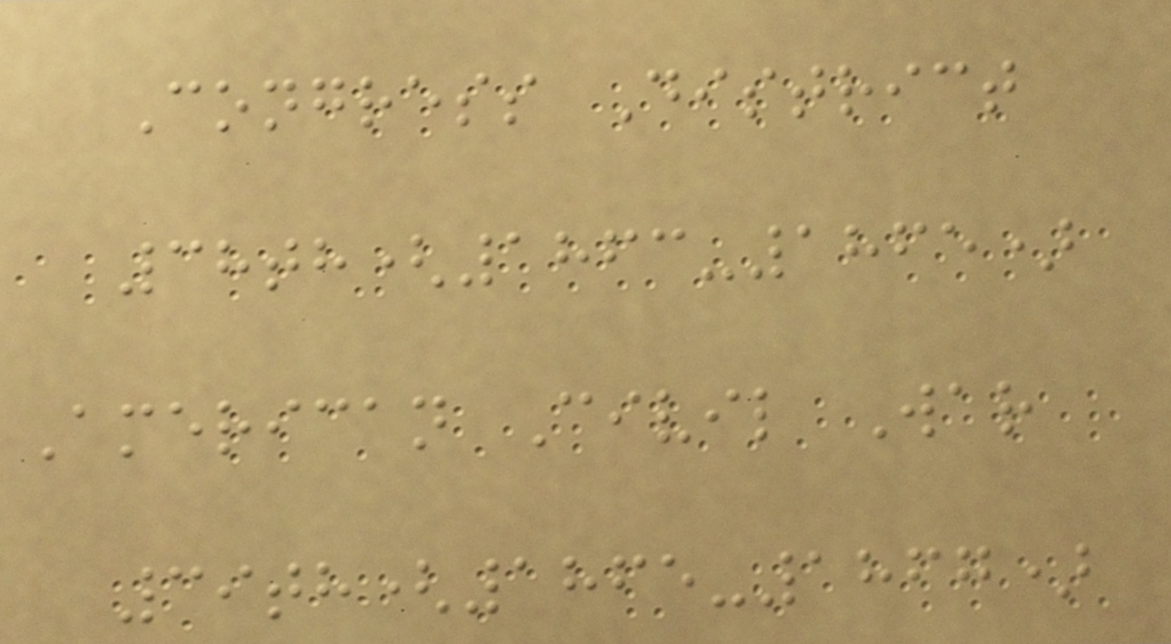Congress District
38th(1863-1865)
American Civil War
39th(1865-1867)
